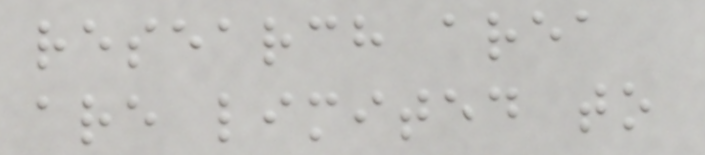research area
are limited to
